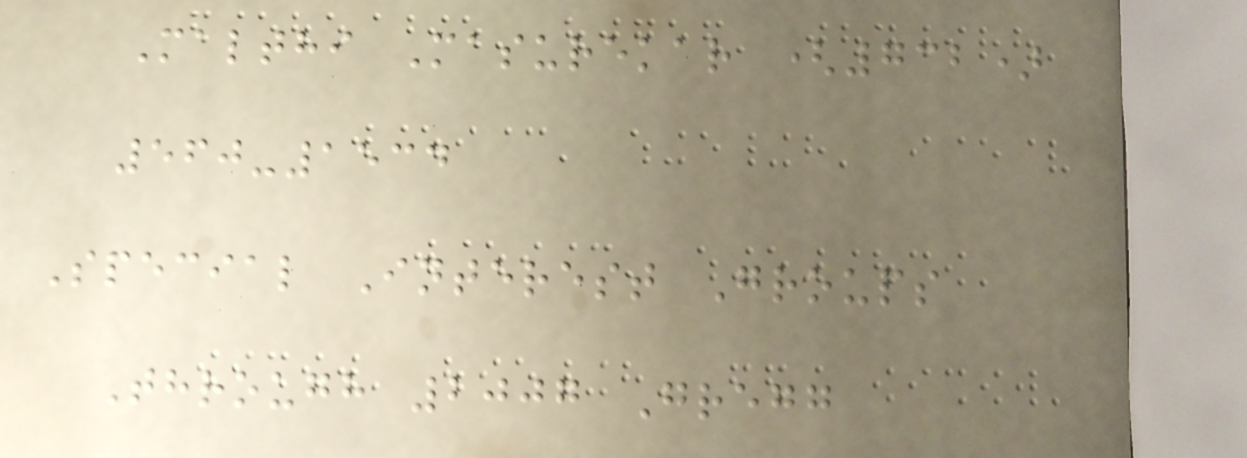Malthi Masurekar (732)
560-1534
Special Interest Groups
Through 2007 Gregg
